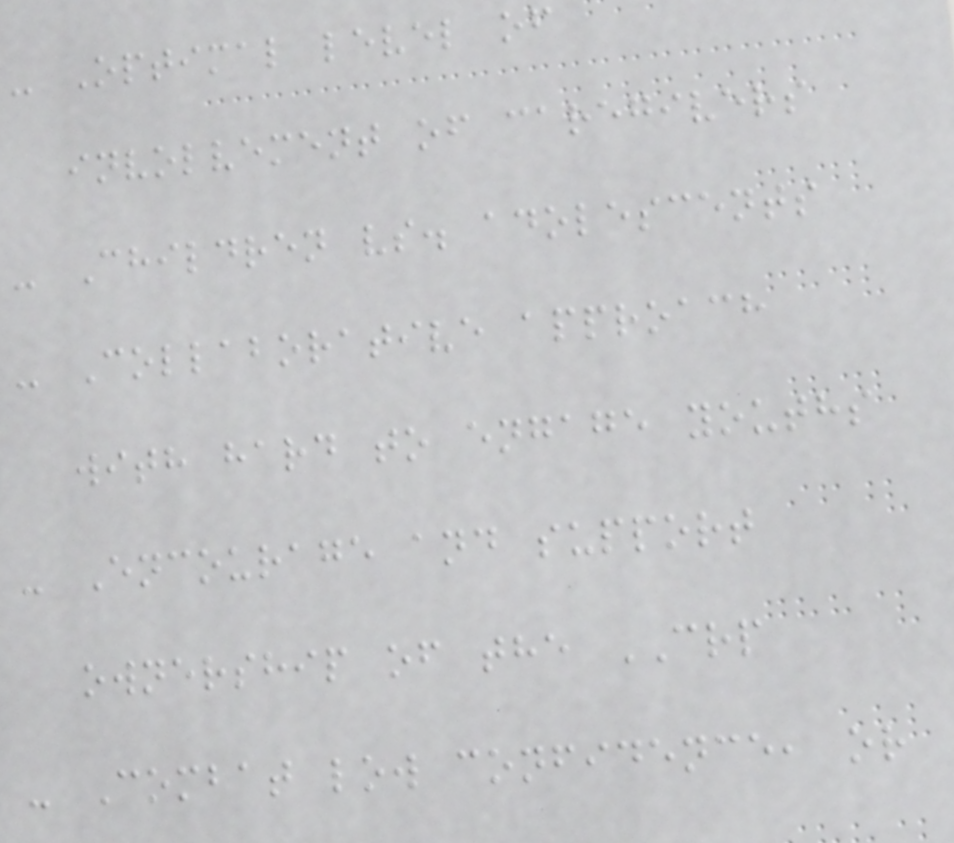- Optimal level of
involvement of caregivers
- Children vs. adolescents
- Collaborative approach
with hard to engage youths
- Encourage and support
ownership of the CRP
- Combat low confidence, or
